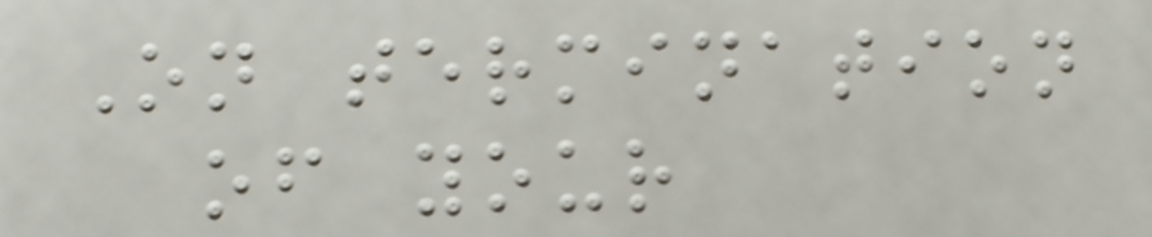On termination
of your
